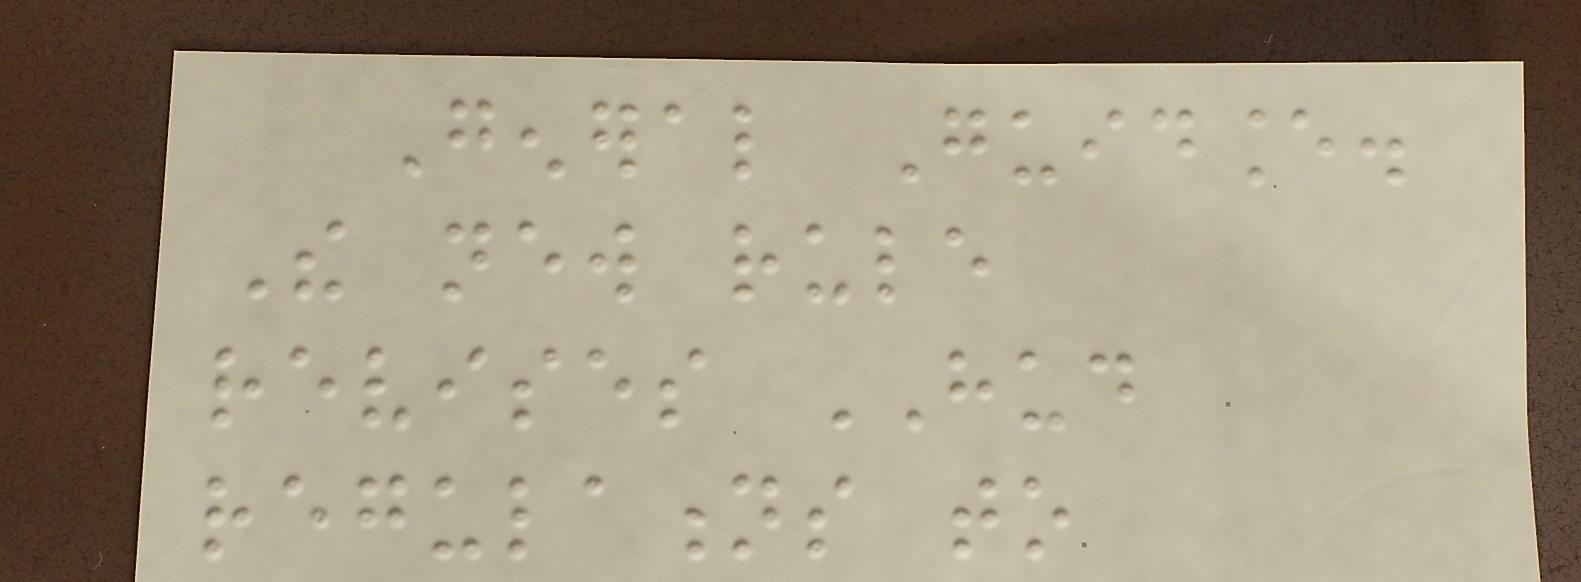General Guidance.
The new rule
revises HUD
regulations to
